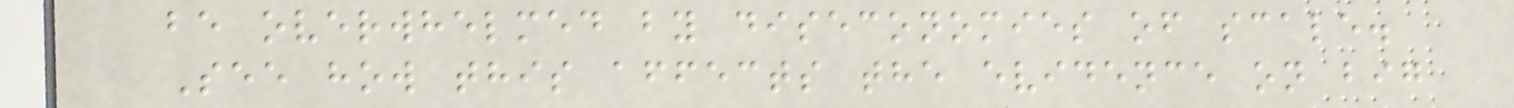be overwhelmed by diseconomies of scale.
See how this affects the evidence on big
